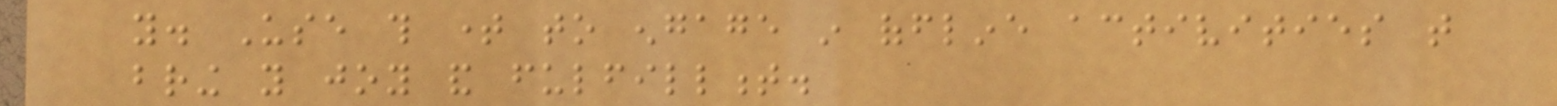you. Use this time to engage in offline activities that
bring you joy and fulfillment.
